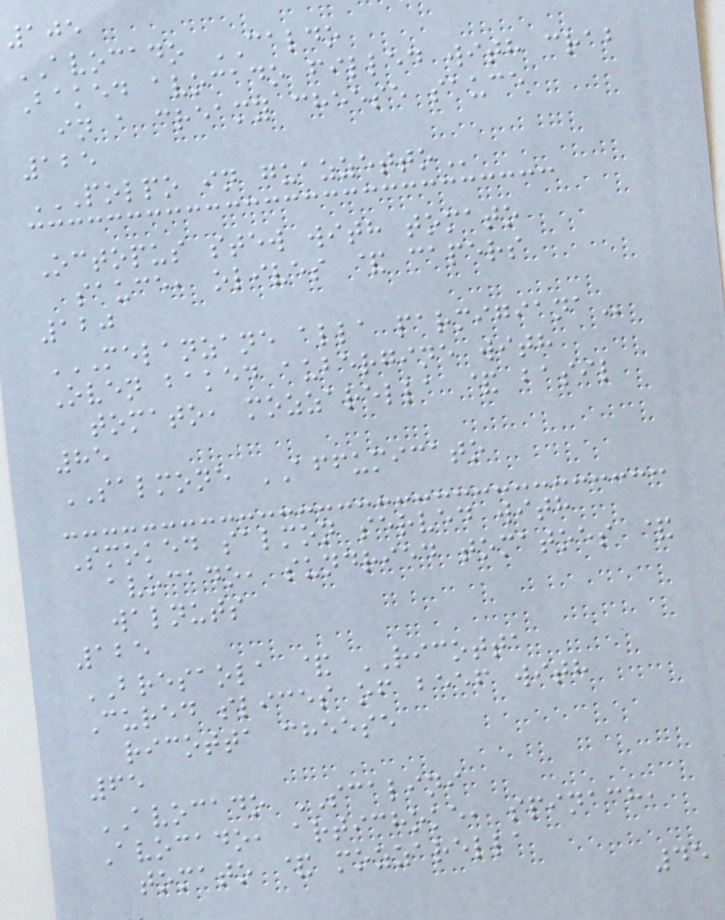105
AVOCADO CALDO
Baked avocado filled with crab
in a creamy cheese sauce
125
POLPO IN GUAZZETTO
Octopus stew with tomato
sauce, olives & capers
120
MELANZANE ALLA PARMIGIANA
Oven baked aubergine with
tomato, mozzarella & basil
85
SALMONE AFFUMICATO
Smoked salmon served with
avocado, sundried tomatoes &
walnuts
125
BRESAOLA & RICOTTA
Cured slices of beef with
ricotta cheese
65
AVOCADO SCALINI
Avocado, artichoke, spinach,
tomato & mozzarella
45
